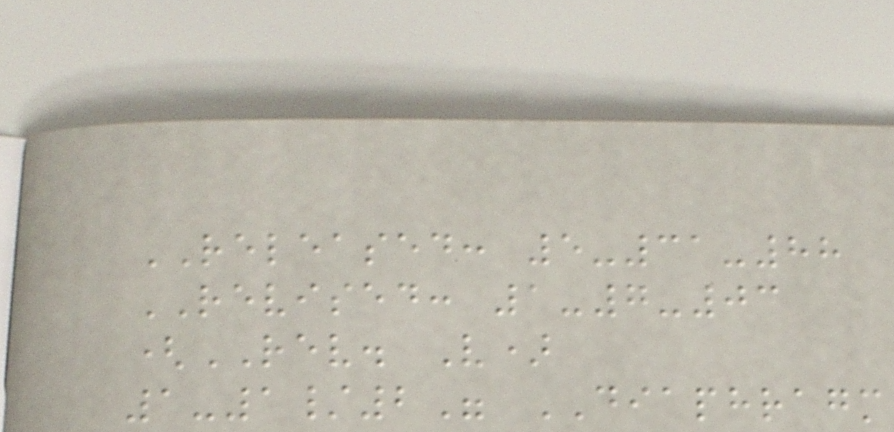RELEASED: 5-31-88
REVISED: 1-7-03
(REV. V)
1-1/2" DIAPHRAGM
